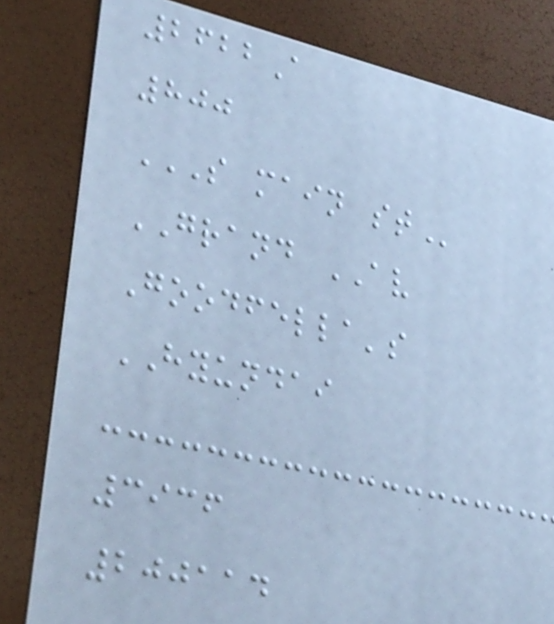2622A
800
S MAIN ST
GRAND AV
Goodfella's
HYUNDAI
3936
200114
